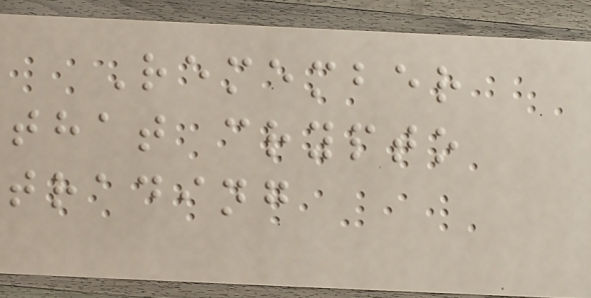Remember
that crypto
trading
